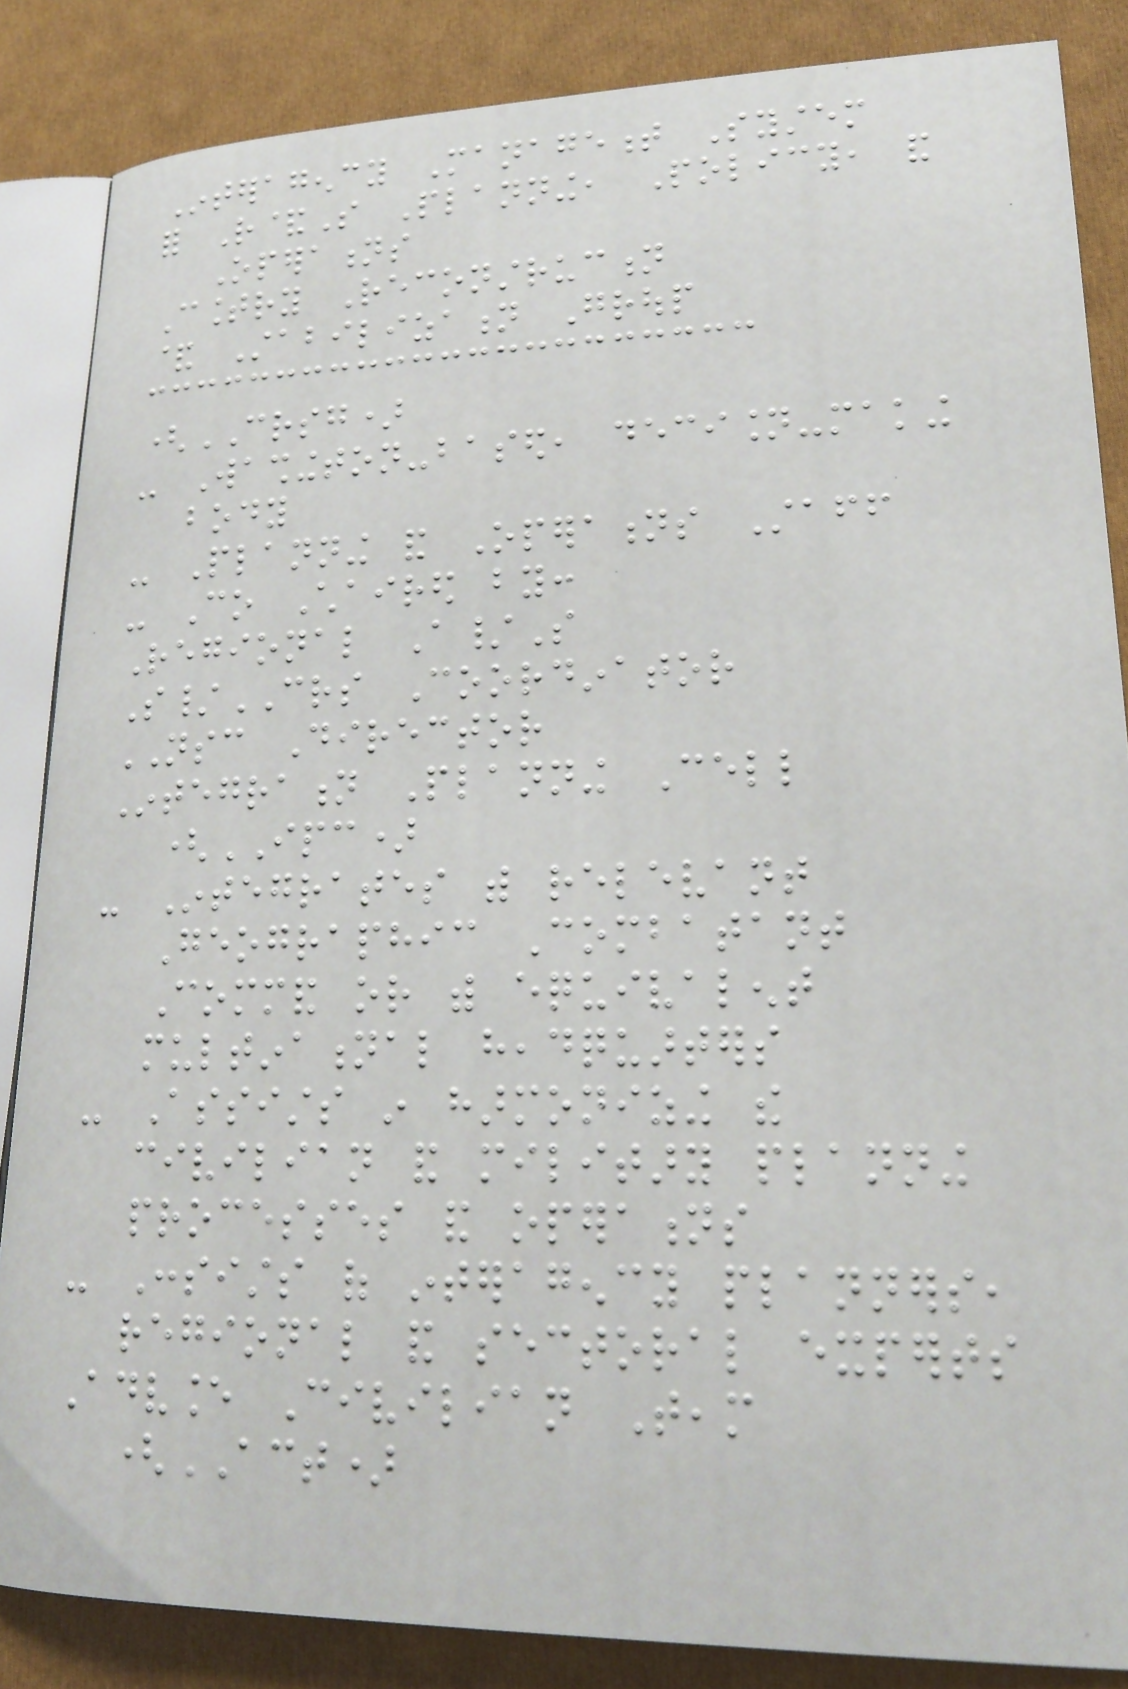Interagency Management System
for R&S Planning, Policy, and
Operations
Country Reconstruction
& Stabilization Group
(CRSG)
- Washington-based, decision-making
body
- Planning and Operations Staff
- Co Chaired by:
Regional A/S
S/CRS Coordinator
NSC Director
Integration Planning Cell
(IPC)
- Integrates with relevant
Geographic Combatant
Command or with equivalent
multinational headquarters
- Assists in harmonizing the
civilian and military planning
processes and operations
- Consists of interagency planners,
regional and sectoral experts
Advance Civilian Team
(ACT)
